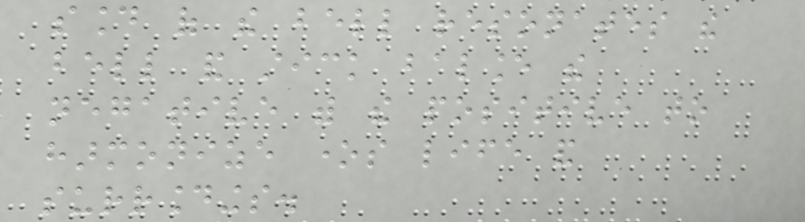sound of the bell resonates the
bell and stick balance the
negative with the positive to
harmonize ones life and
surroundings.
